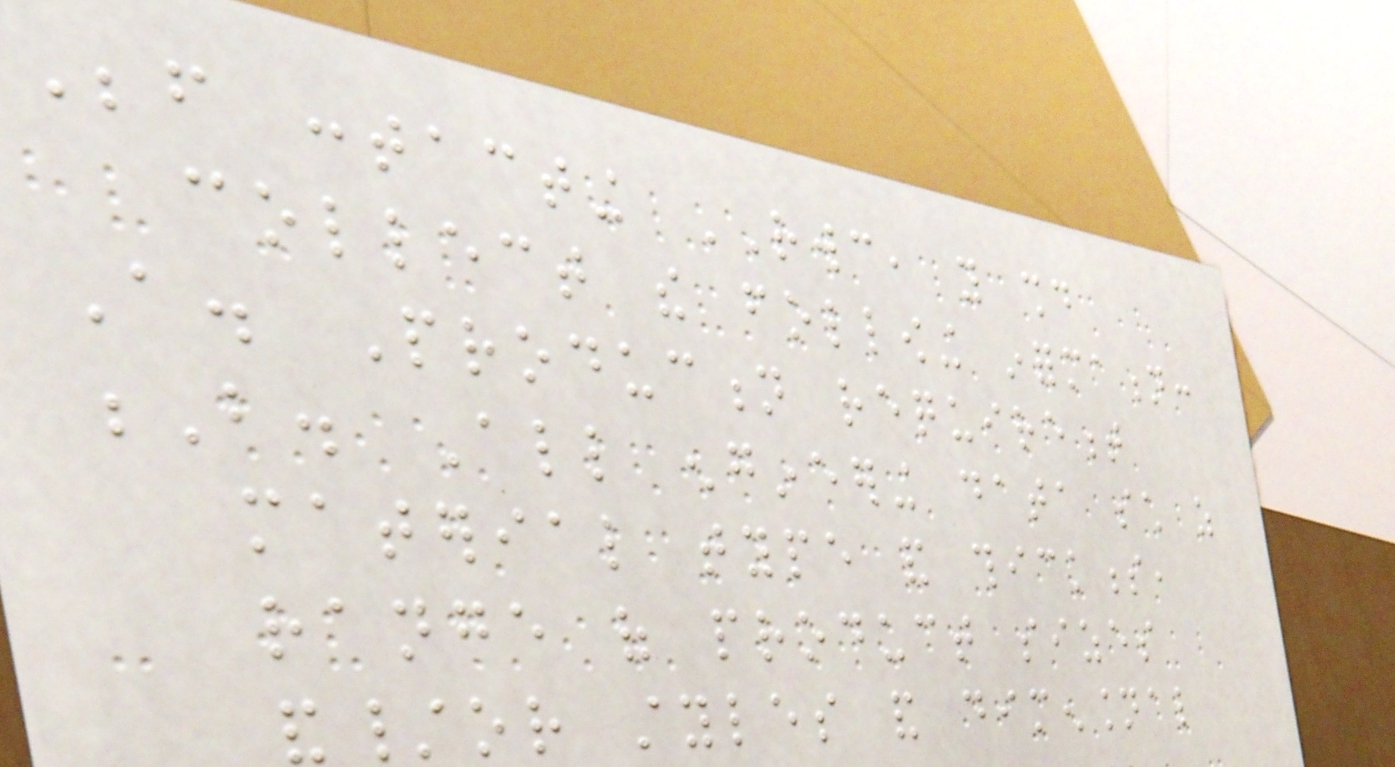Before contacting RWC, you should
collect the following information:
A. Production requirement
B. All engineering data such as
material type and thickness,
range of product sizes
and/or styles and dimensional
